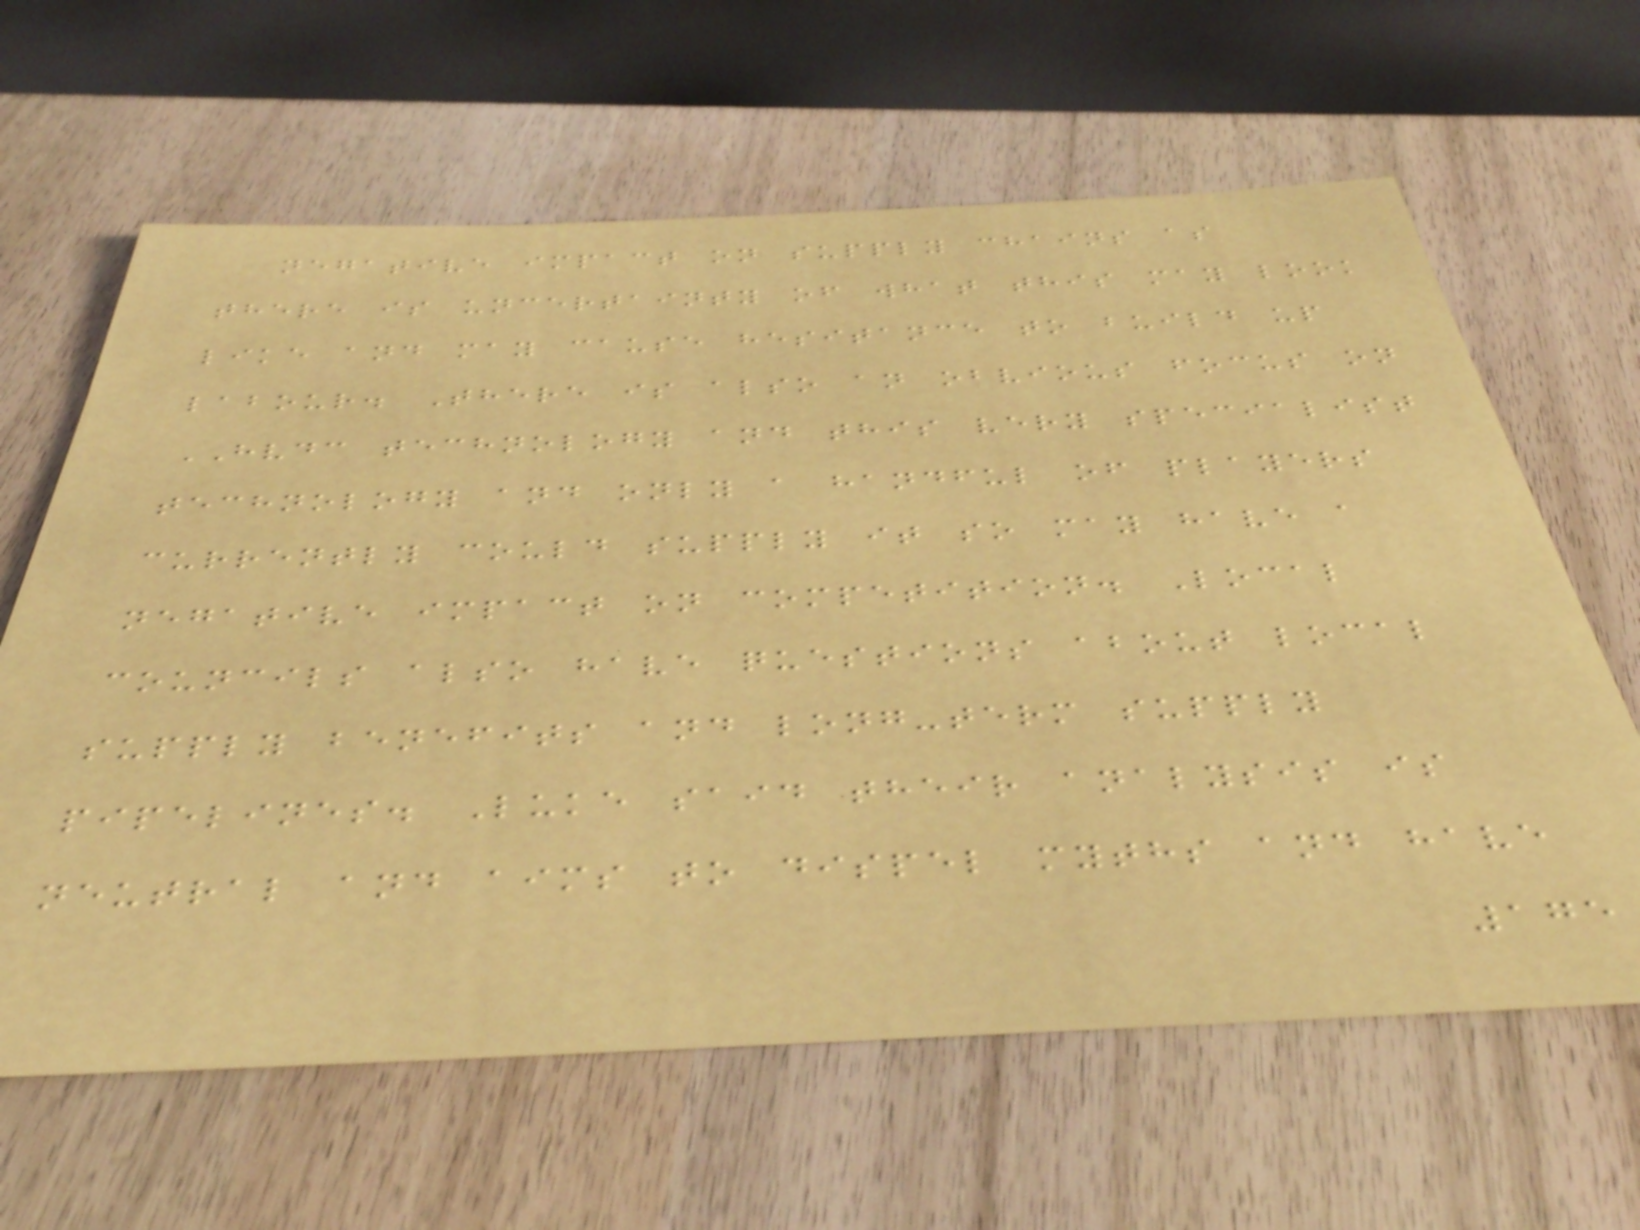negative impact on supply chains as
there is uncertainty of what this may look
like and may cause hesitance to build up
labour. There is also an obvious focus on
HVDC technology and this very specialist
technology and only a handful of players
currently could supply it so may have a
negative impact on competition. Local
councils also have questions about local
supply benefits and long-term supply
pipelines. Luke said their analysis is
neutral and aims to dispel myths and have
175
